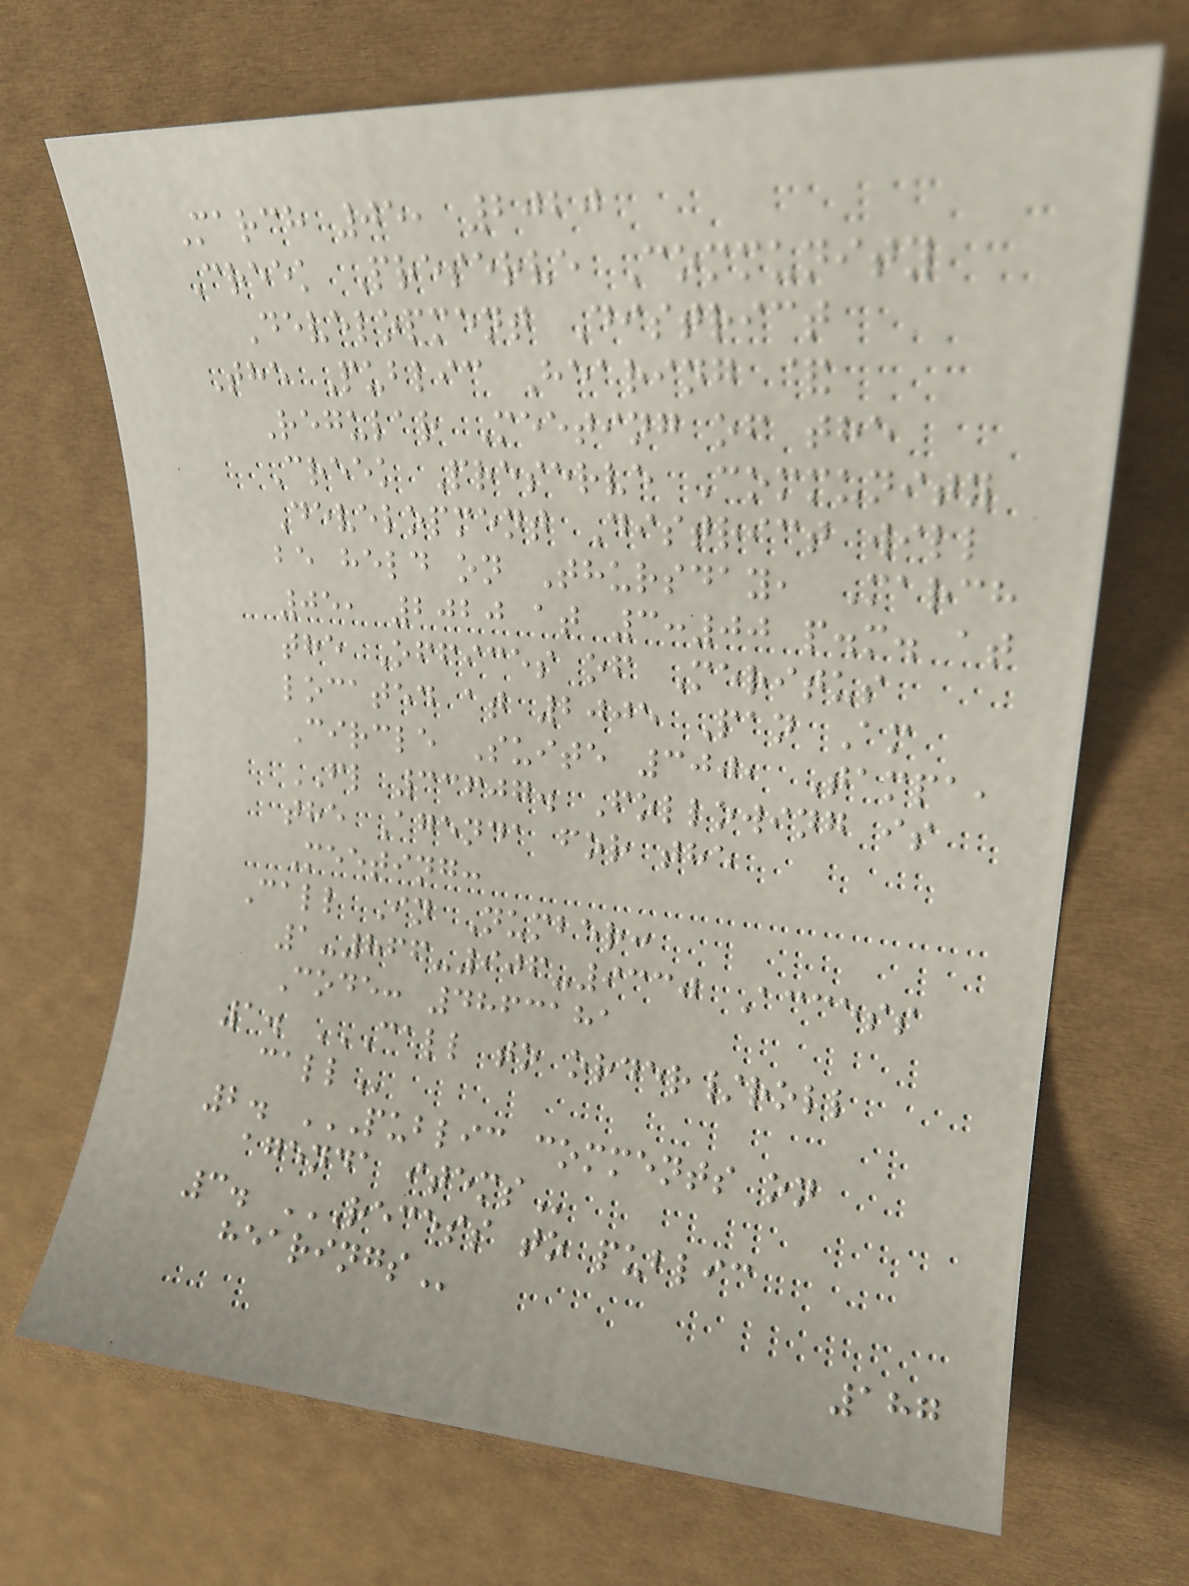March 05, 2020
Creek Preserve Community
Development District
The Public Hearing &
Regular Meeting of the
Creek Preserve Community
Development District will
be held on Thursday, March
05, 2020 at 3:00 p.m. at
the Offices of Meritus
located at 2005 Pan Am
Circle Suite 300, Tampa,
FL 33607. Following is
the Agenda for the
Meeting:
Call In Number:
1-866-906-9330 Access
Code: 4863181
1. CALL TO ORDER/ROLL
CALL
2. PUBLIC COMMENTS ON
AGENDA ITEMS
3. RECESS TO PUBLIC
HEARINGS
187
